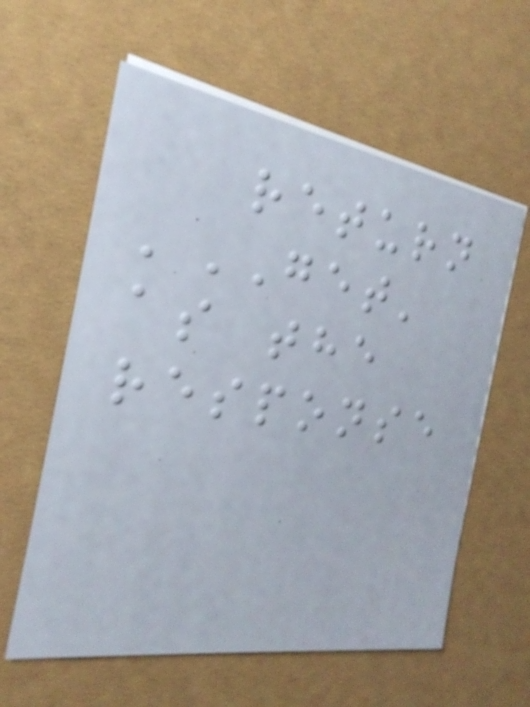return
'GET'
as the
response
